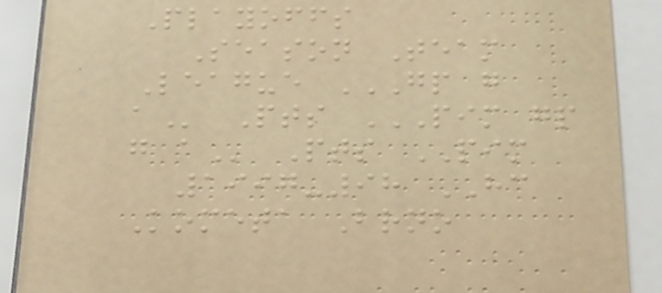Playoffs
Season Team
League GP G
A Pts PIM GP
G A Pts PIM
1997-98 HC
Kometa Brno
